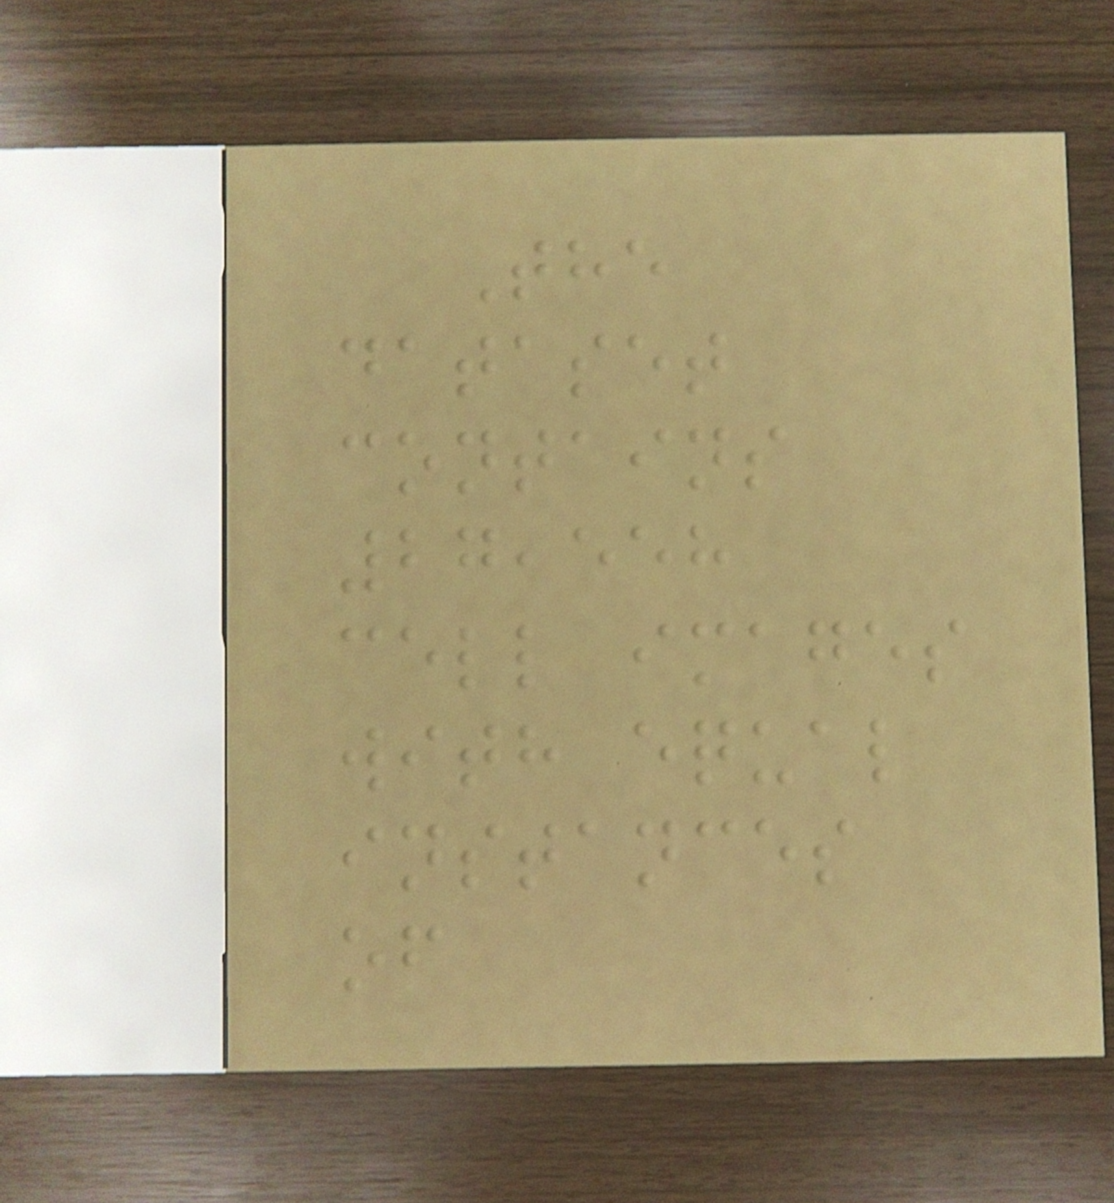The
dataset
contains
27,558
cell images
with equal
instances
of
